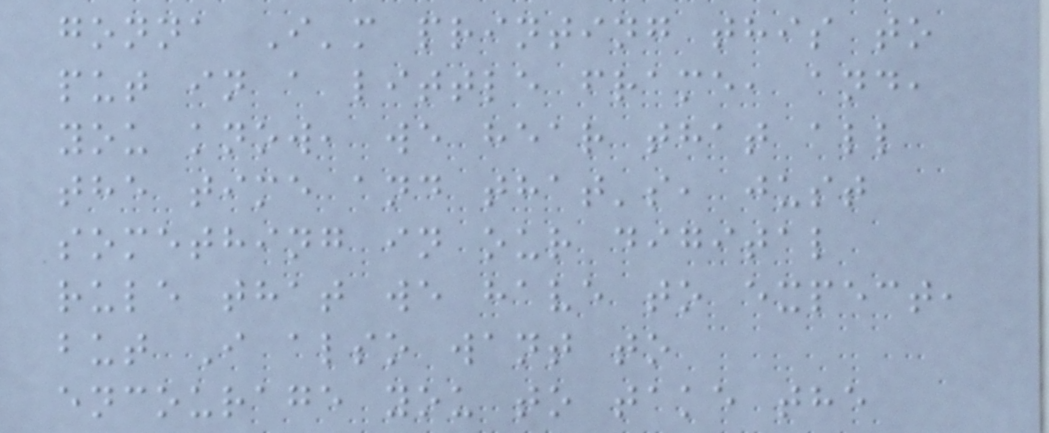gonna I'm printing this to
put in a little frame, and,
you know, we hear that all
the time and that's, just
something in our digital
rule that we have to expect,
but I also want to
encourage you to take the
